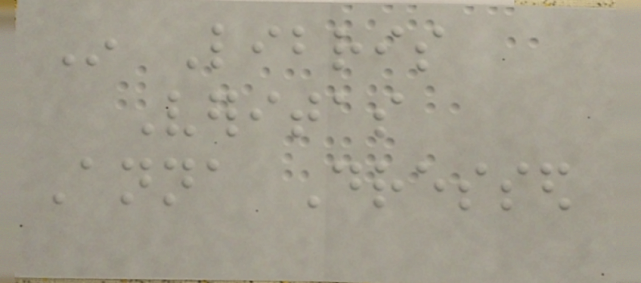In Libris
Veritas
Anna Dressed
